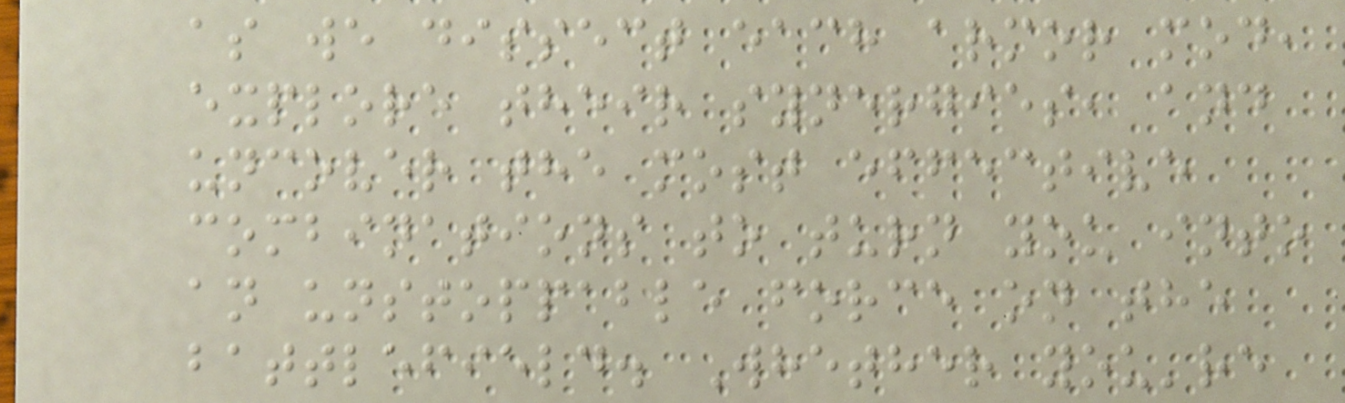as we dissect each armor mod,
explore their synergies, and
uncover the most effective
combinations to turn you into
an unstoppable force on the
battlefield. Whether you're
